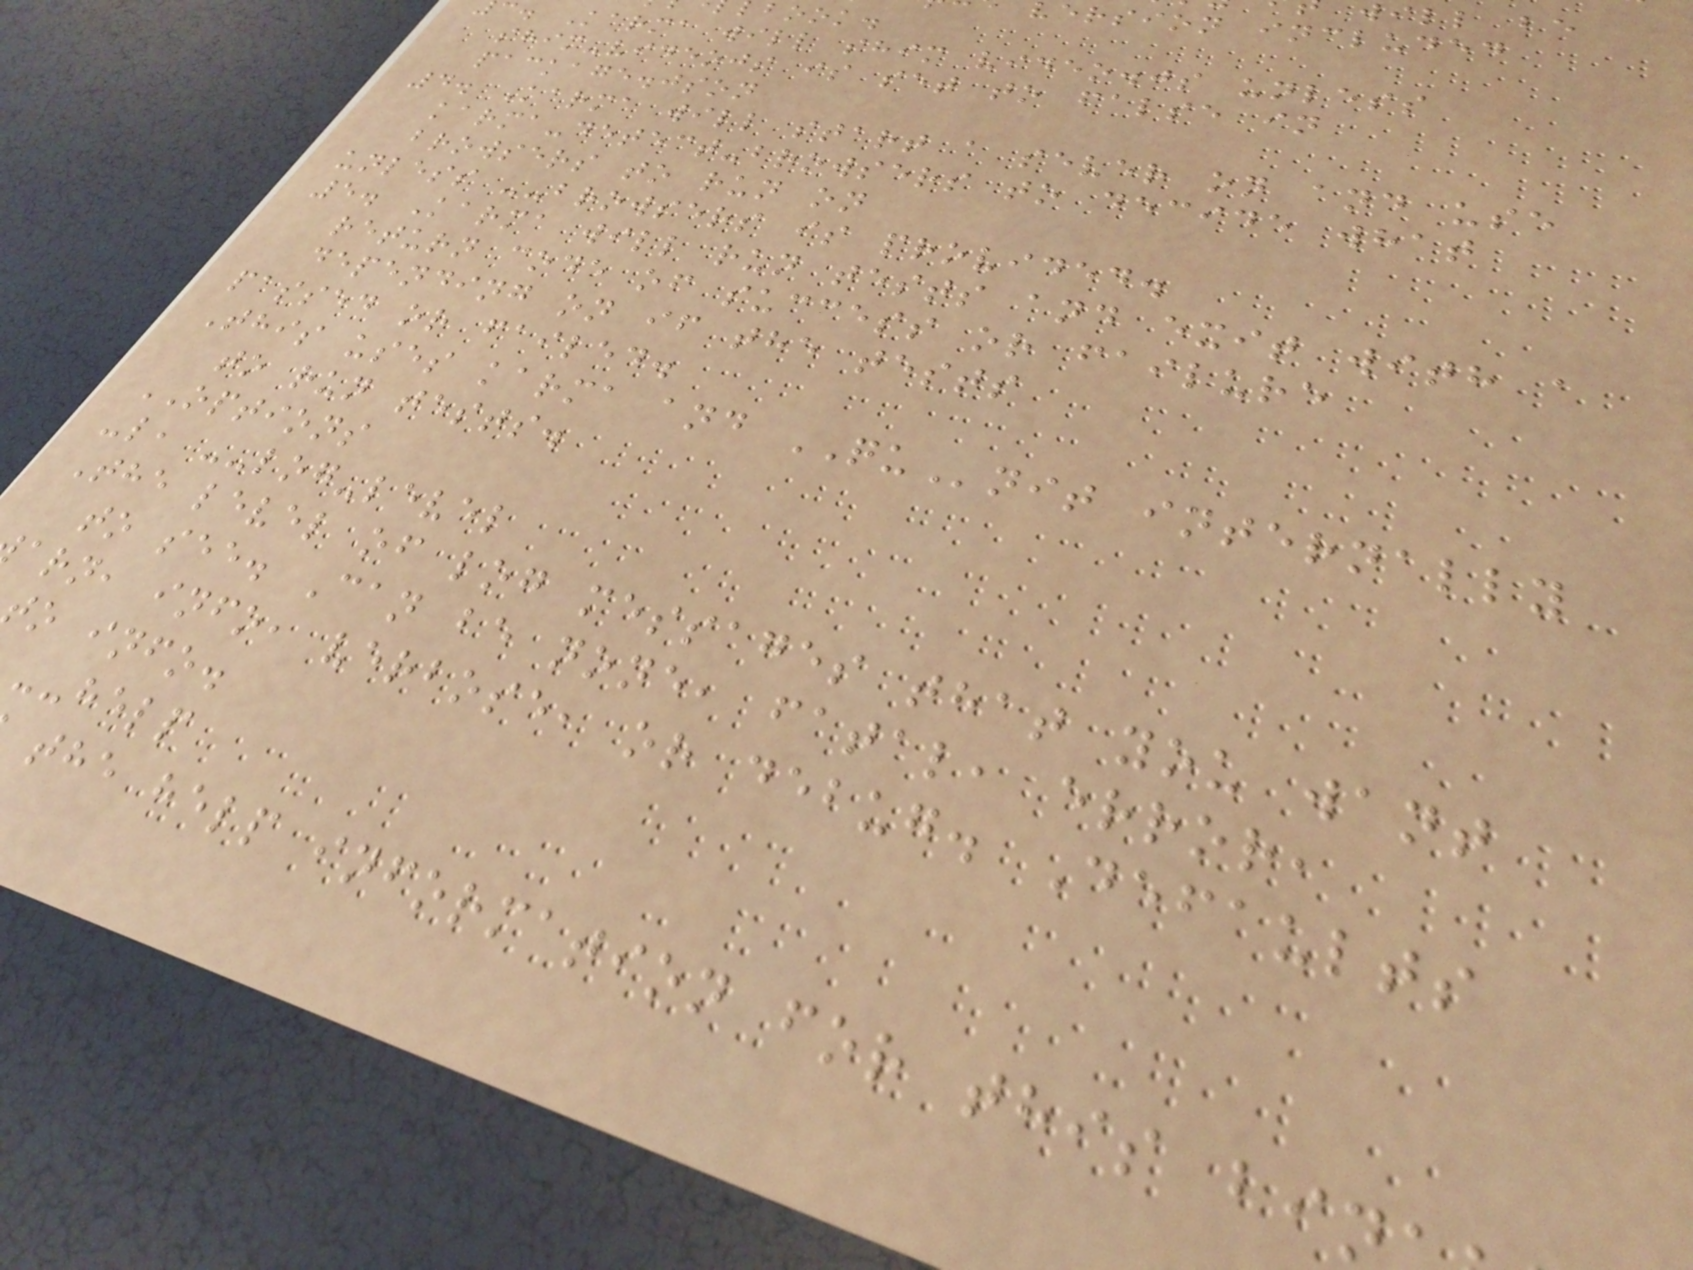ersion included
book.
c. Karma will shim video.js unless
shim-videojs is set to false in
package.json
4. Karma will start a sever on and use
karma-detect-browsers to decide what
browsers to run on
unless --browsers is provided.
5. Karma will run tests and exit with a
return code of success or failure
depending on if the tests
passed or failed.
This uses karma and QUnit internally
to run tests.
OPTIONS
-l, --log-level
The level of log messages that you want
to see. Can be none, fatal, error,
arn, info, verbose, or debug. Defaults
to info.
--help
the help information for this bi
